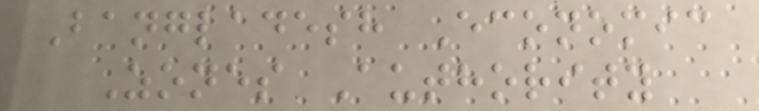Bangladesh Economic
Zones Authority
